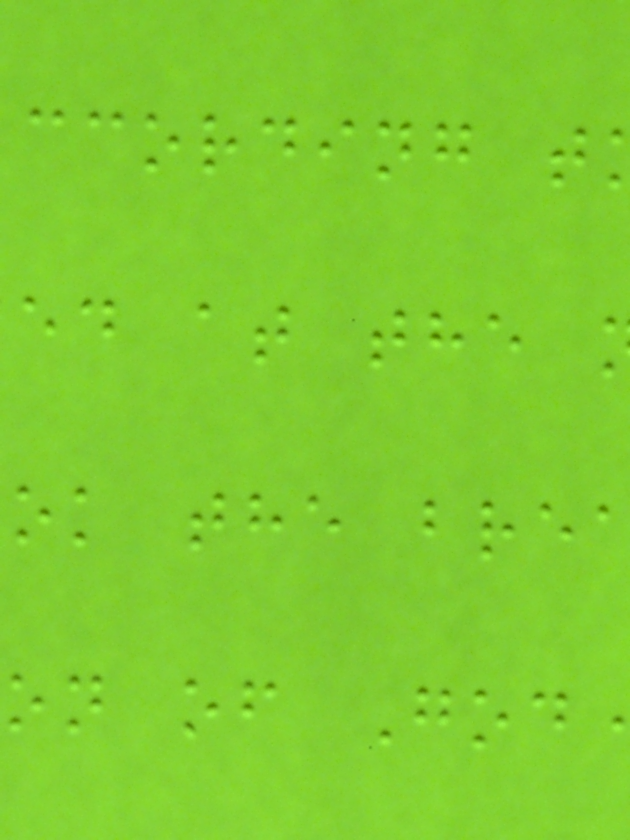ccording t
ed at the
ok the bre
on of God
